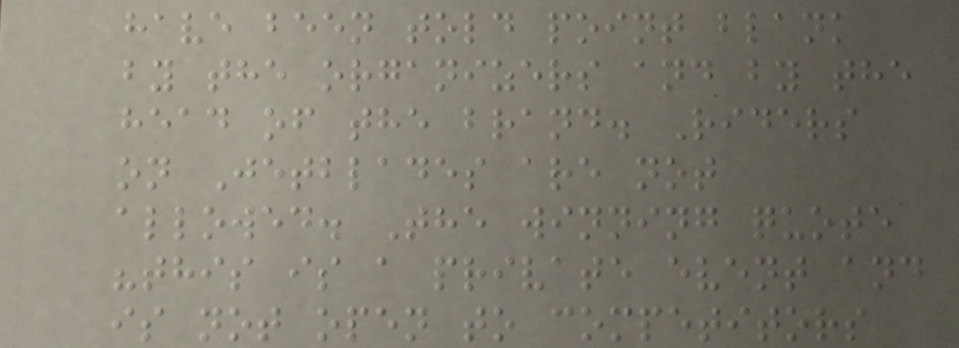have been told point blank
by the organizers and by the
head of the brand. Riders
on Jetblades are not
allowed. The winning quote
"this is a private event and
is not open to competitors
